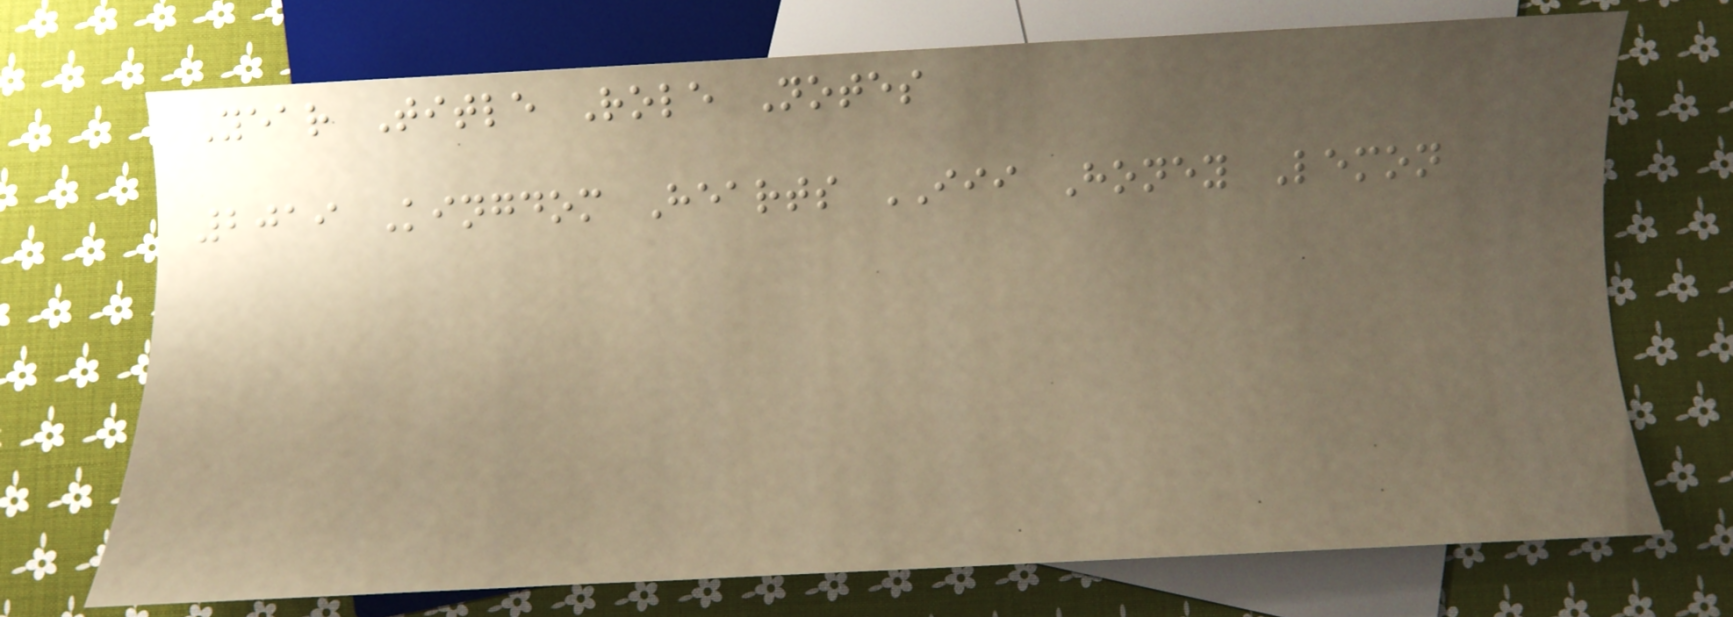Year Title Role Notes
2019 Kingdom Hearts III Honey Lemon
